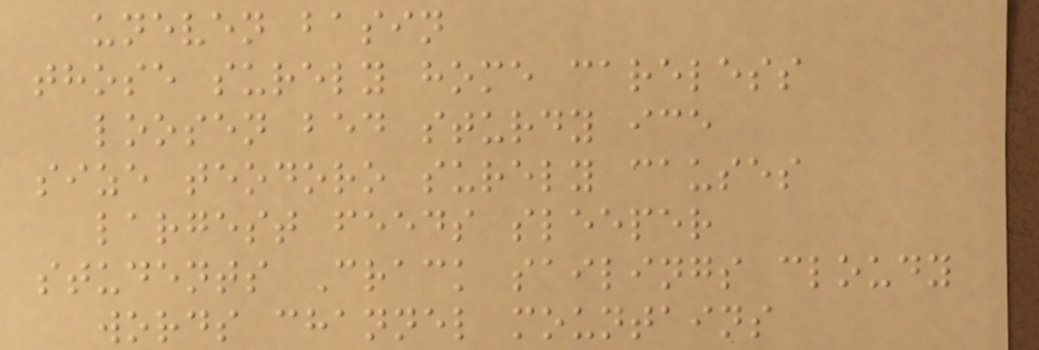uneven basin
those surely home careless
loosen bed sturdy ice
size teodoro surely causes
largest feeds sleeper
students Crack sailings cloudy
words channel mountains
